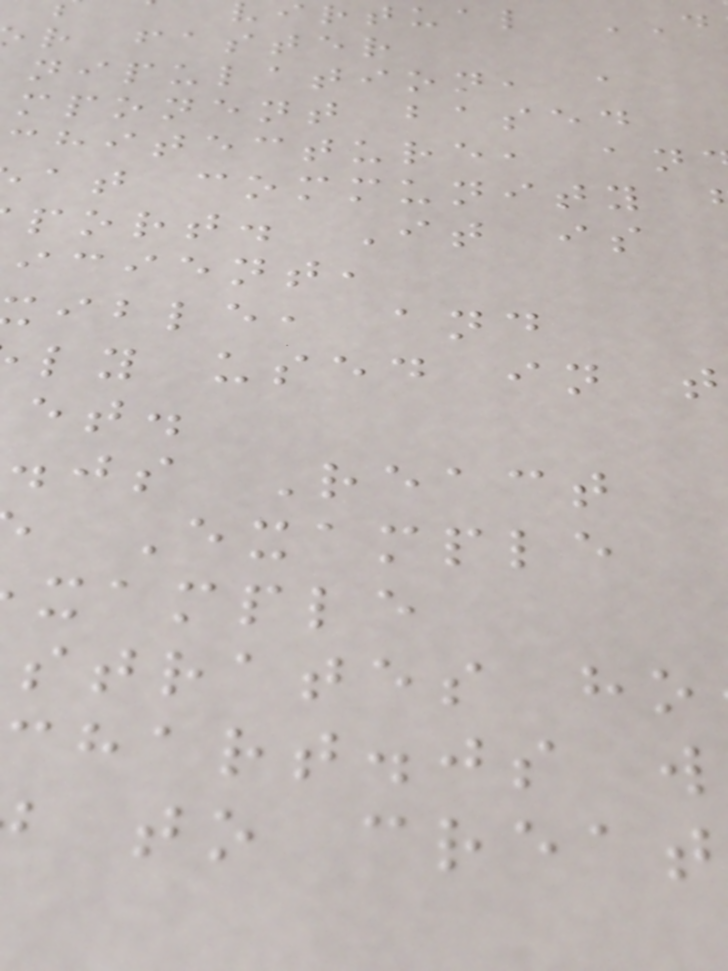rtual
r faster
nipulation, a
mponent based
chitecture, an
at community
port. It is
icient,
ible, and
ly used in t
.js React
Example
xample
strates ho
chart.js w
to creat
